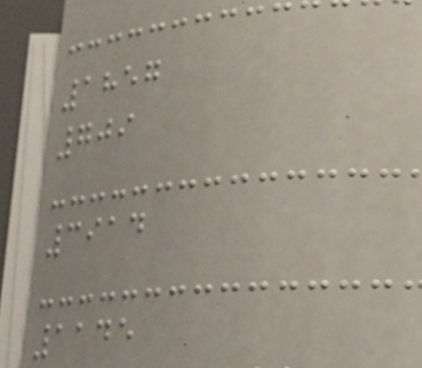1857
709
3914
1145
